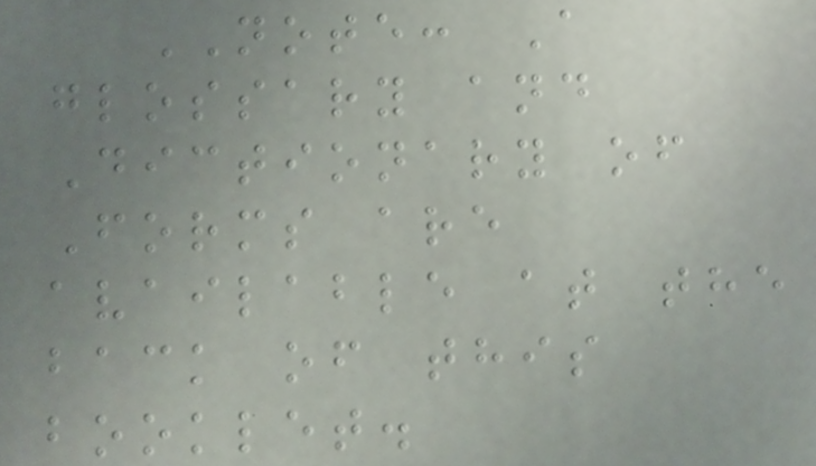NOTE: A
glossary and
Dictionary of
Forms are
available at the
back of this
booklet.
